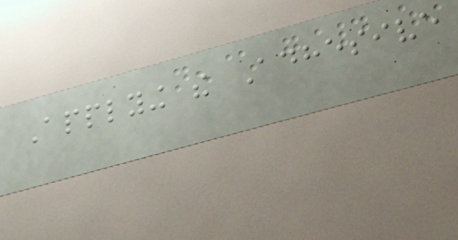Applying the Adhesive
